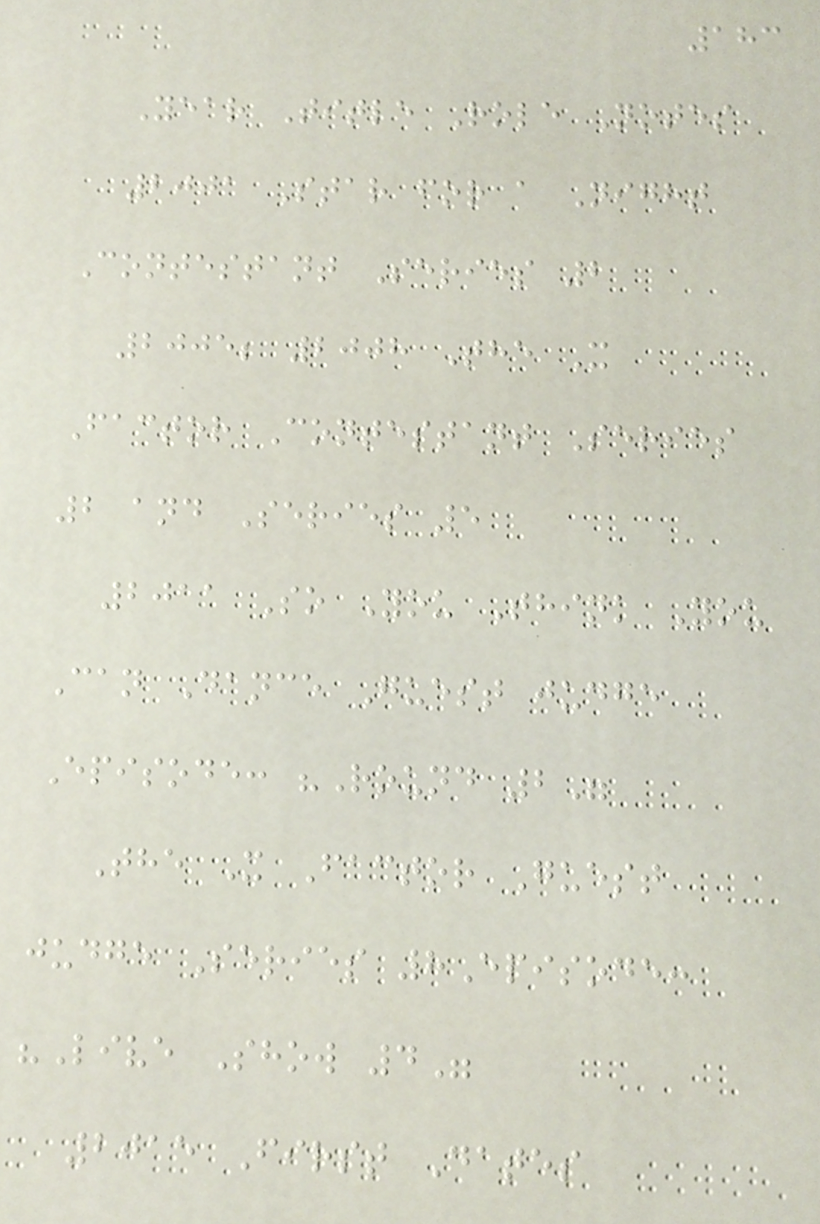183
Year Title Role Notes
2001 Star for a Night
Contestant Series 2
2005; 2008 The X
Factor Contestant Series
2 and Series 5
2011 So You Think You
Can Dance Guest judge
Episode: "Round 2"
The X Factor Guest
judge Series 8Episode:
"Live Show 4"
2015 First Dates
